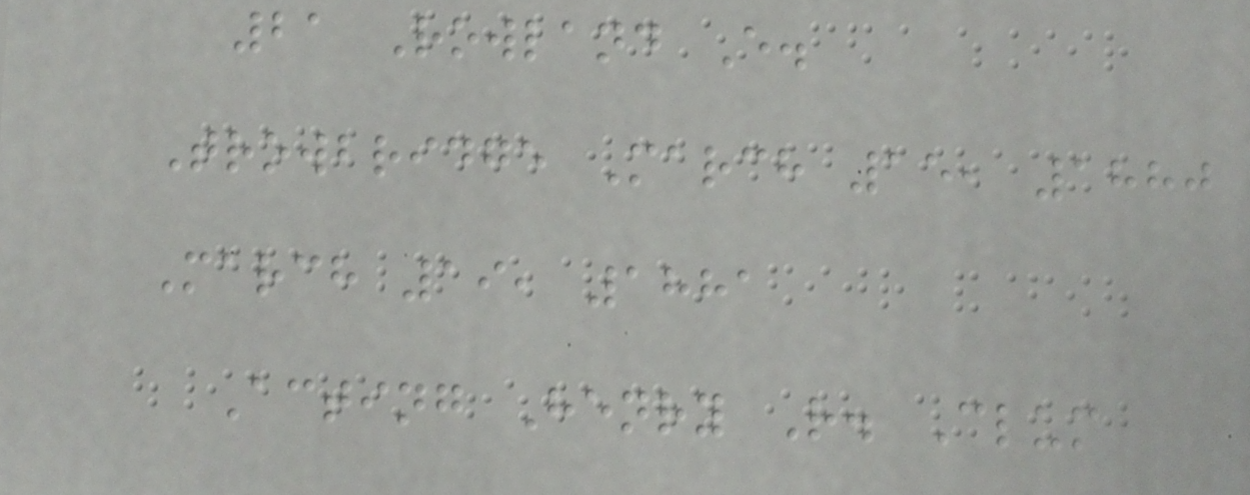21 Rowland E.
Trowbridge March 15, 1880
March 19, 1881
Acting Henry R. Clum
